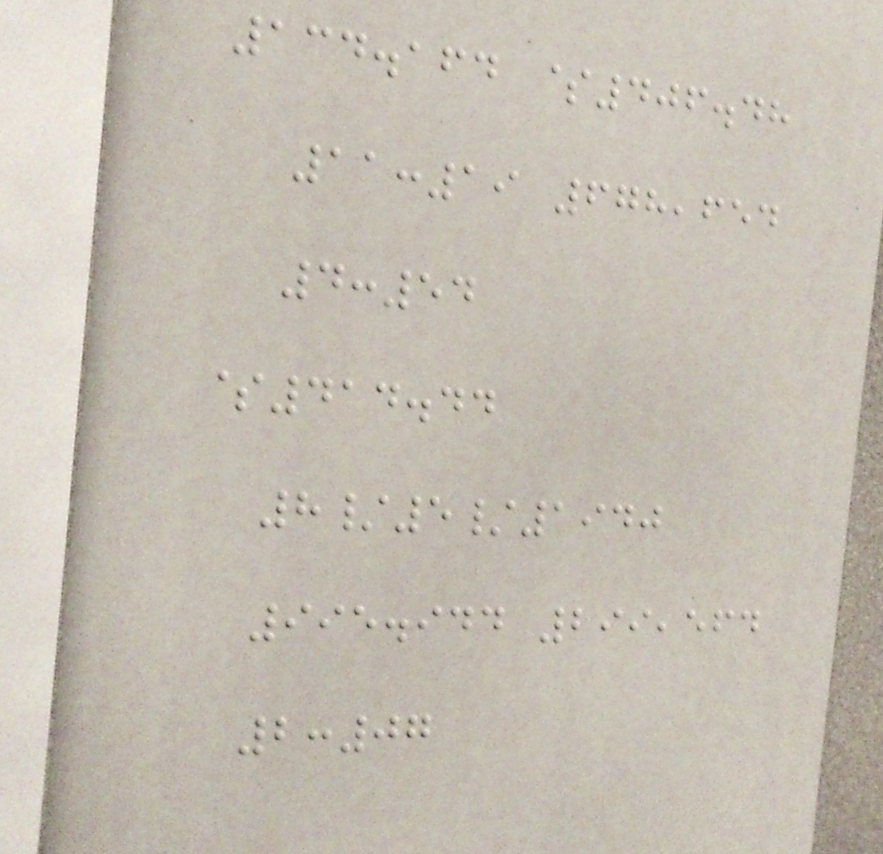134.164 $406.48
11:19 678,654
4:54
$414.44
8/5/1940
995.944 299,564
2:07
